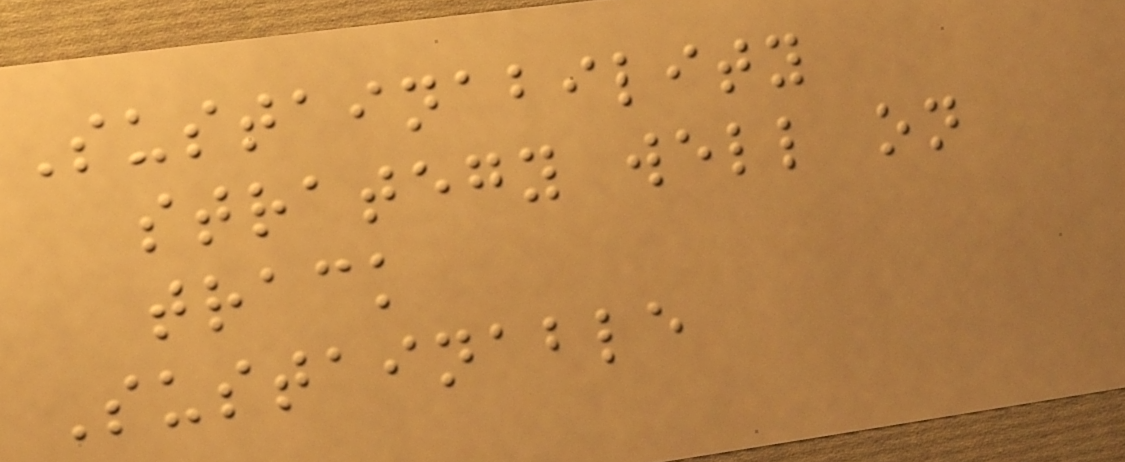Sustainability
strategy well on
track
Sustainable
